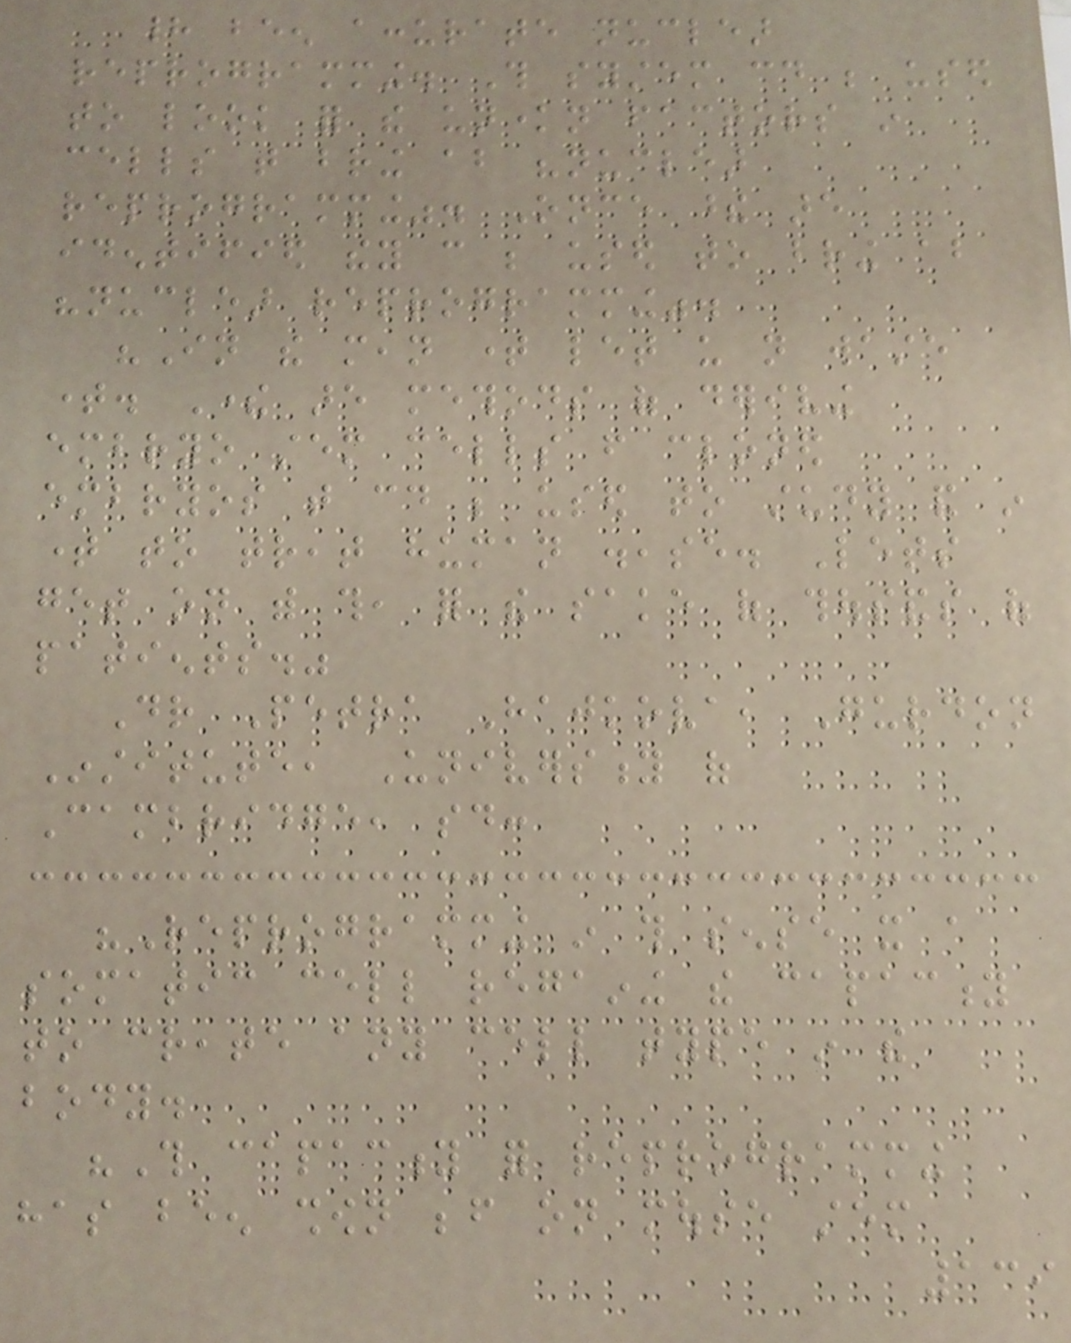had been accurate nuclear
reprogramming. This system could be used
to look for the unknown factors in
cells that bring about "nuclear
reprogramming". Once these are
identified they can be used to bring about
"nuclear reprogramming".
"In the mean time let us not waste
time. There are methods of deriving
embryo stem cells from cloned
embryos that could be used to study and in
time to treat human disease. Lets
get on with this, for the sake of thousands of
patients."
Dr Petra Hajkova, Gurdon
Institute, University of
Cambridge, said:
"Reprogramming in this sense it a
somatic cell regaining the capacity
to create any cell type in the
body.
"This capacity for reprogramming
has been shown before on mouse stem
139
